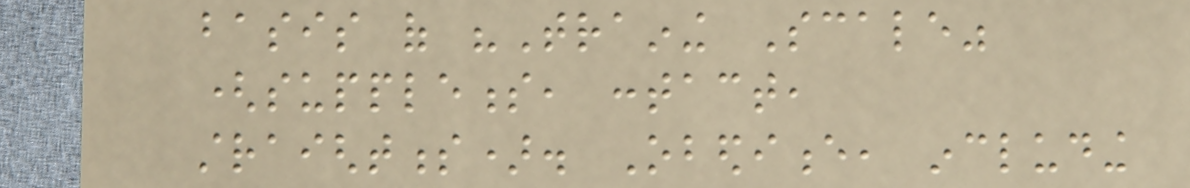basis of "Training Scale"
(suppleness, contact,
straightness). Obedience, including
